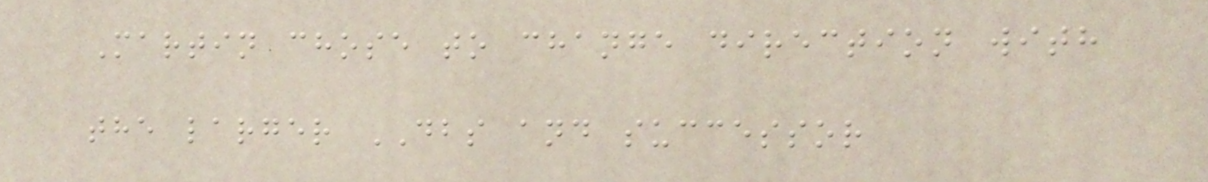Martin chose to change direction with
the larger DBS and successor
